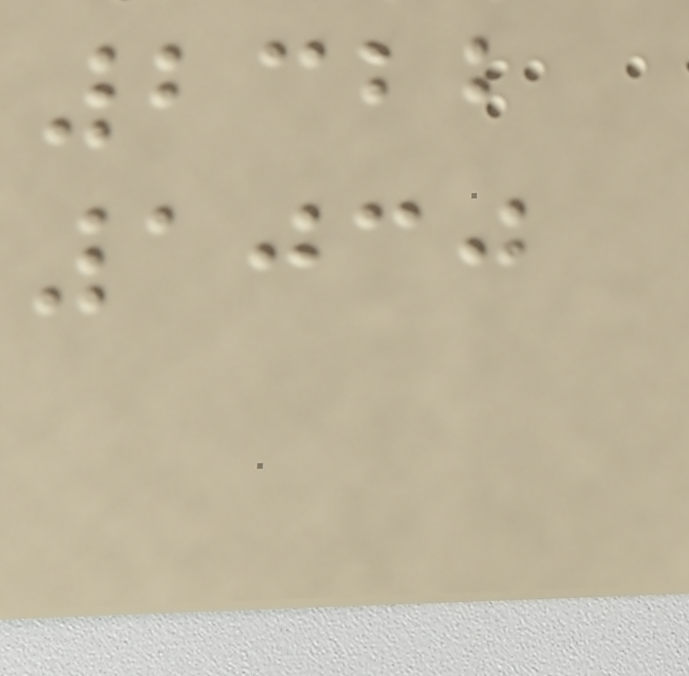2322
1030
